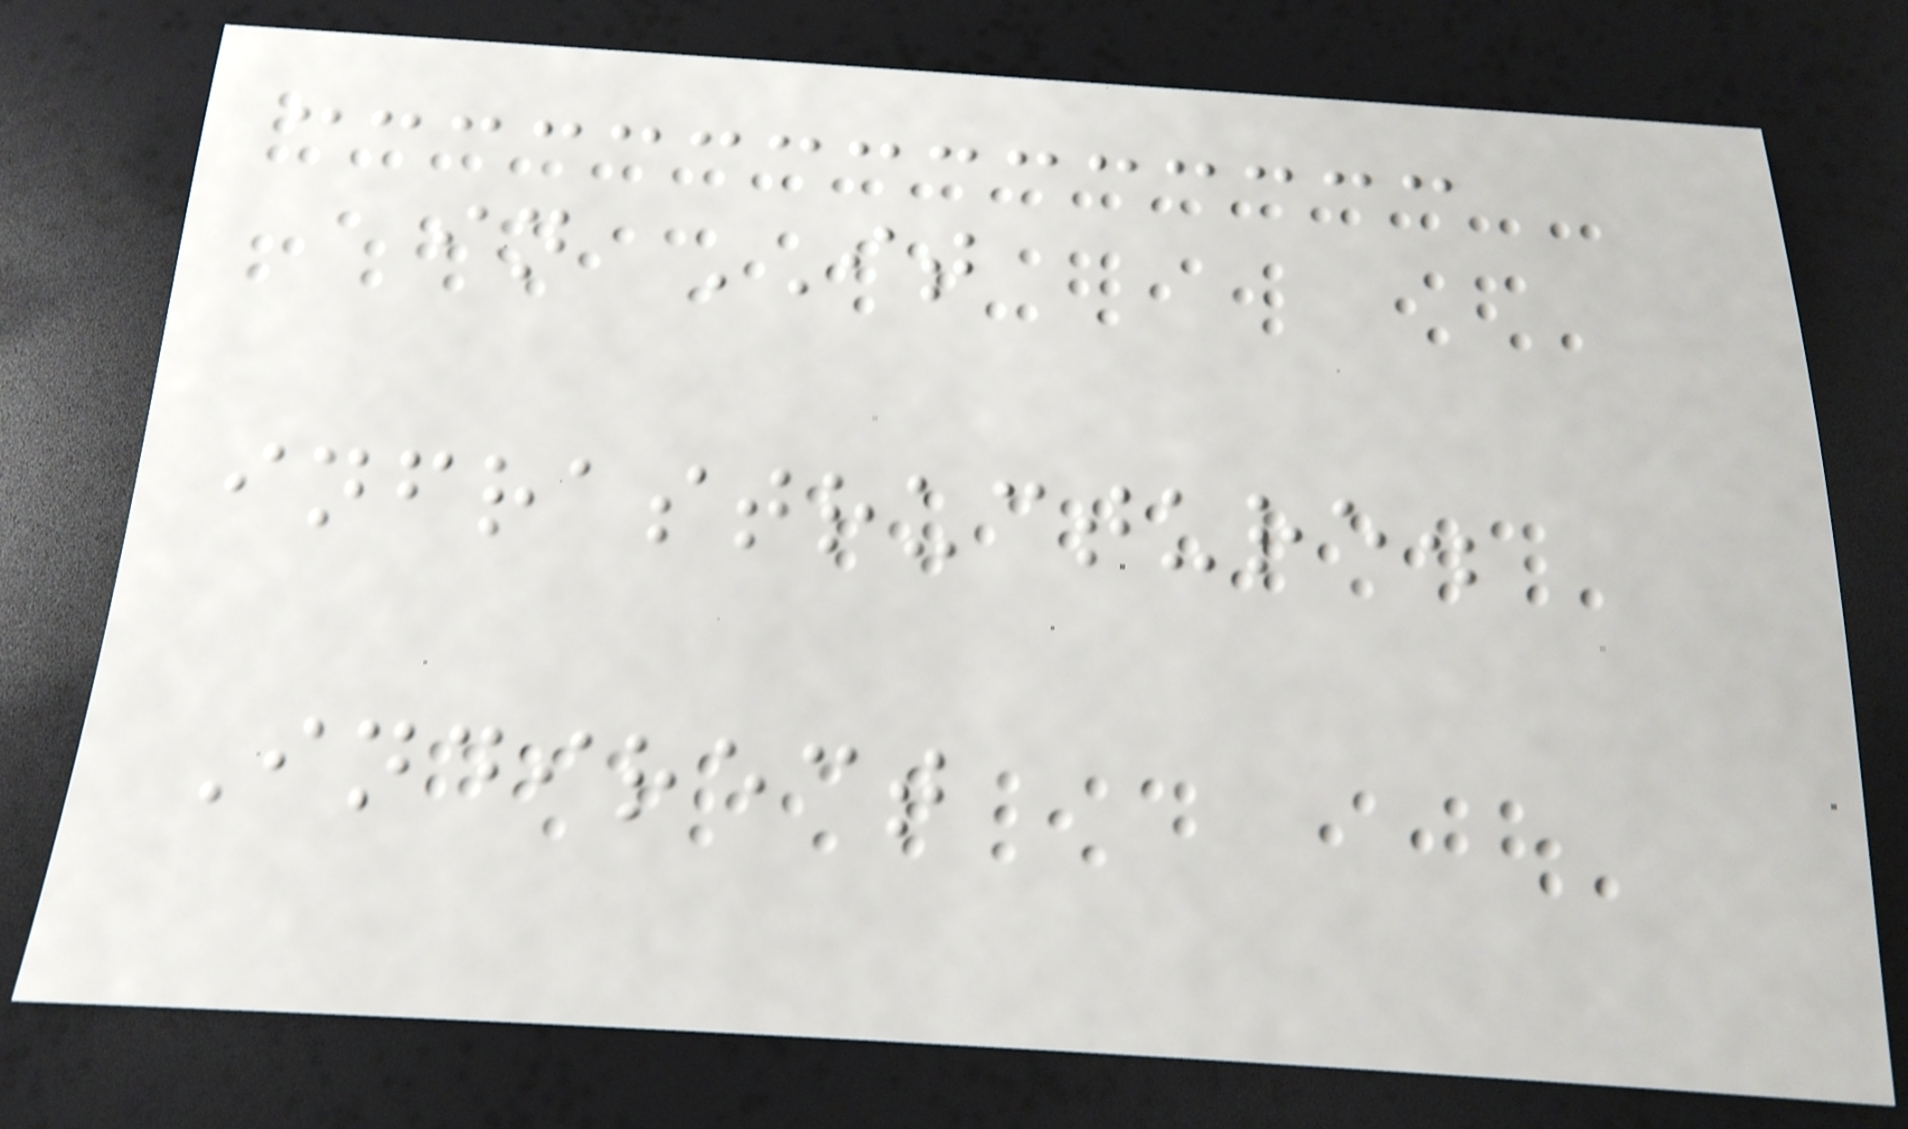in IT
infrastructure.
Indirect
